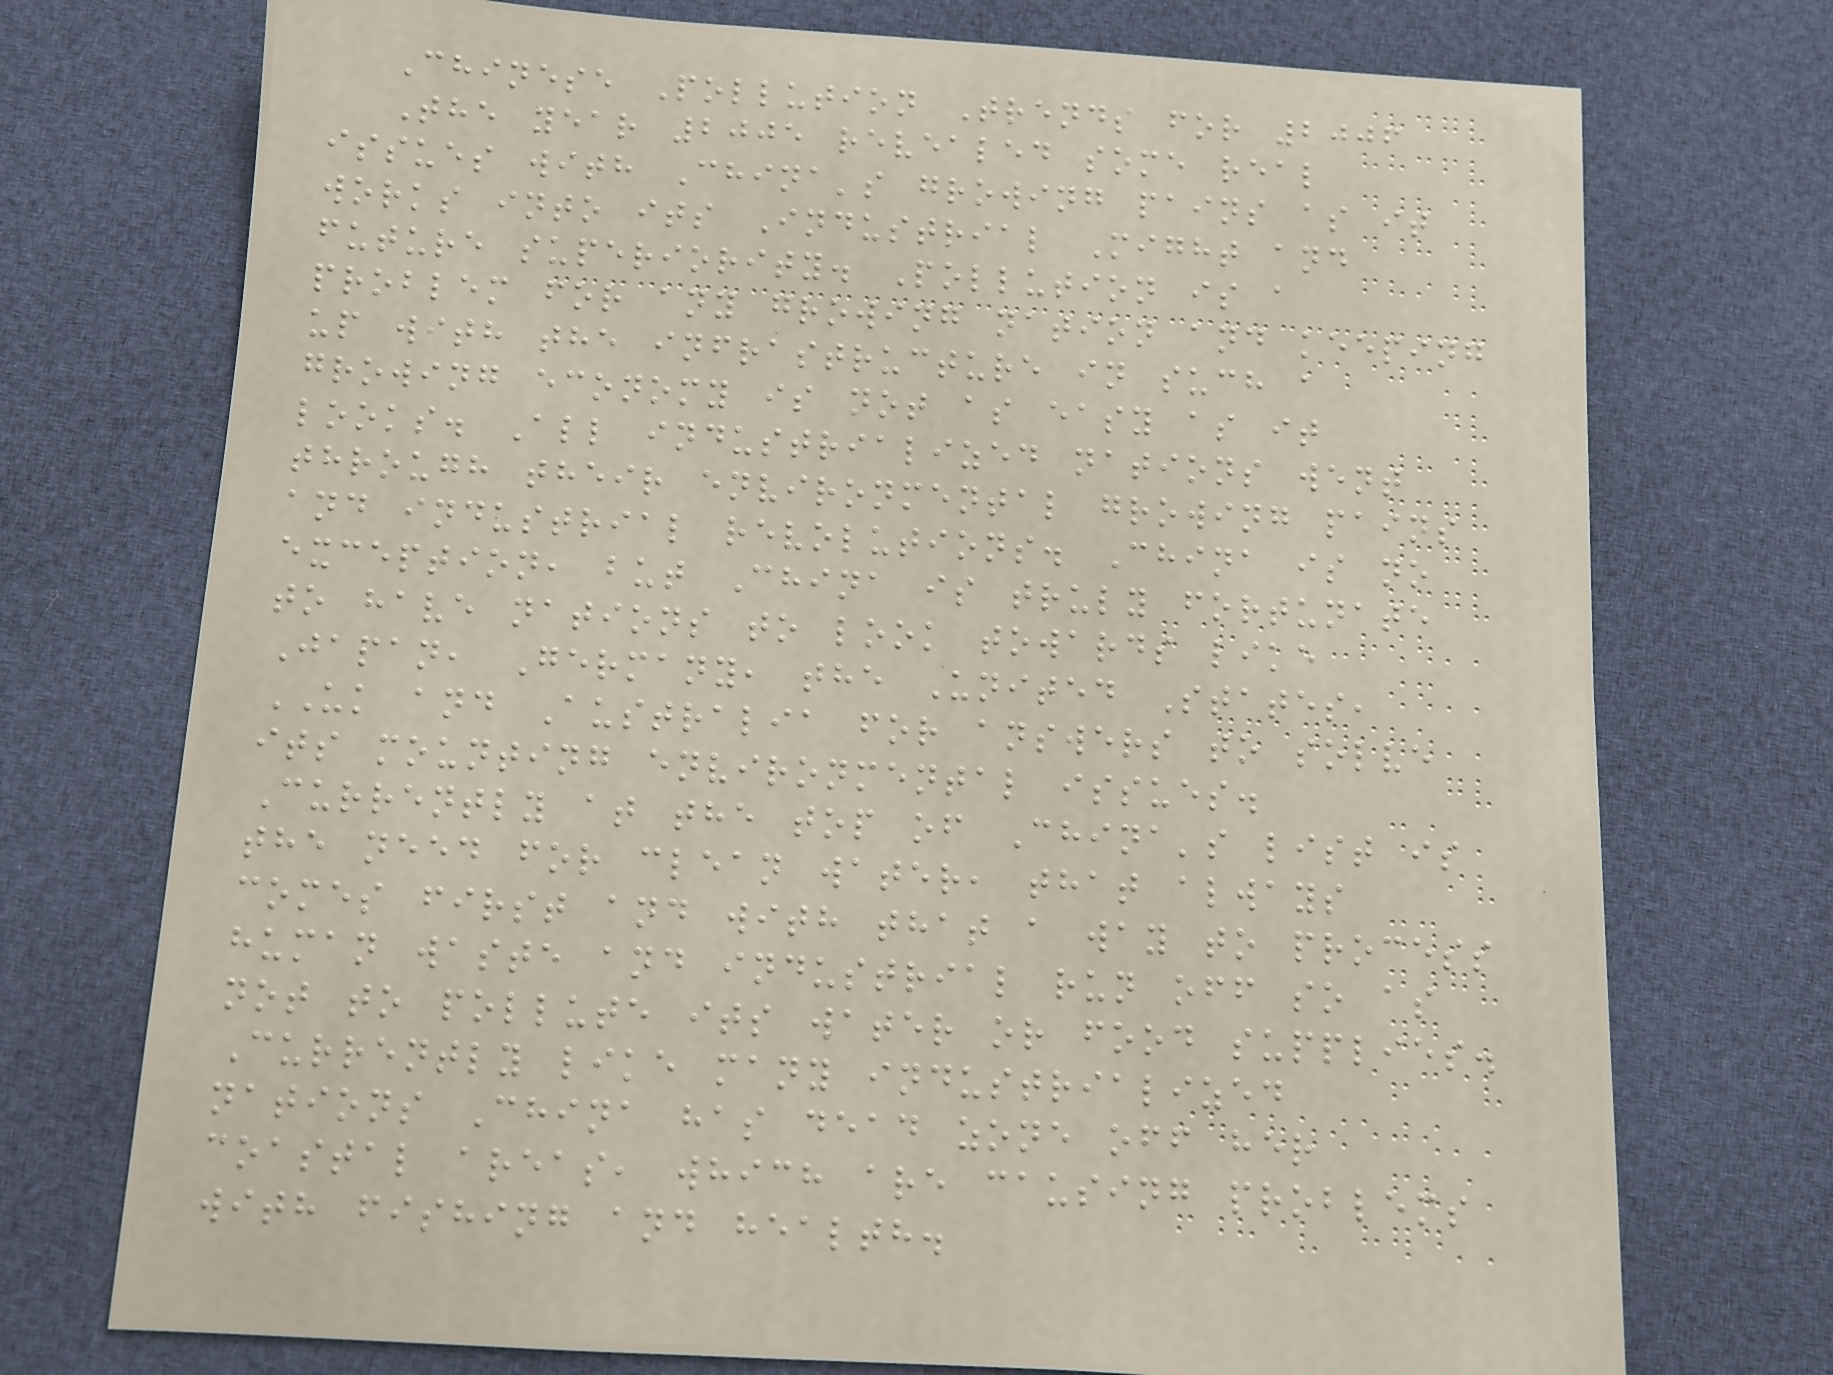Chinese Pollution Trends for 2006
The year 2005 revealed some real
issues with China's growing pains as it
works into its Industrial Might and
future superiority. Pollution is a
problem for any growing nation and keeping
up with the infrastructure in such a
growing economy is not as easy as it
looks. All industrialized nations went
through their environmental growing pains
and industrial revolutions. China is no
exception, but China is truly fortunate
to have nations to look towards like
Japan, Germany, the United States,
UK and Australia for answers to solve
its mounting environmental issues.
Currently at the top of China's list is
the need for clean water, that always
comes first and with that a way to process
human waste and industrial run off so as
not to pollute its water or food supplies.
Currently like many industrialized
nations China has dead zone off her
coastal areas, which are causing problems
with fishing and health.
